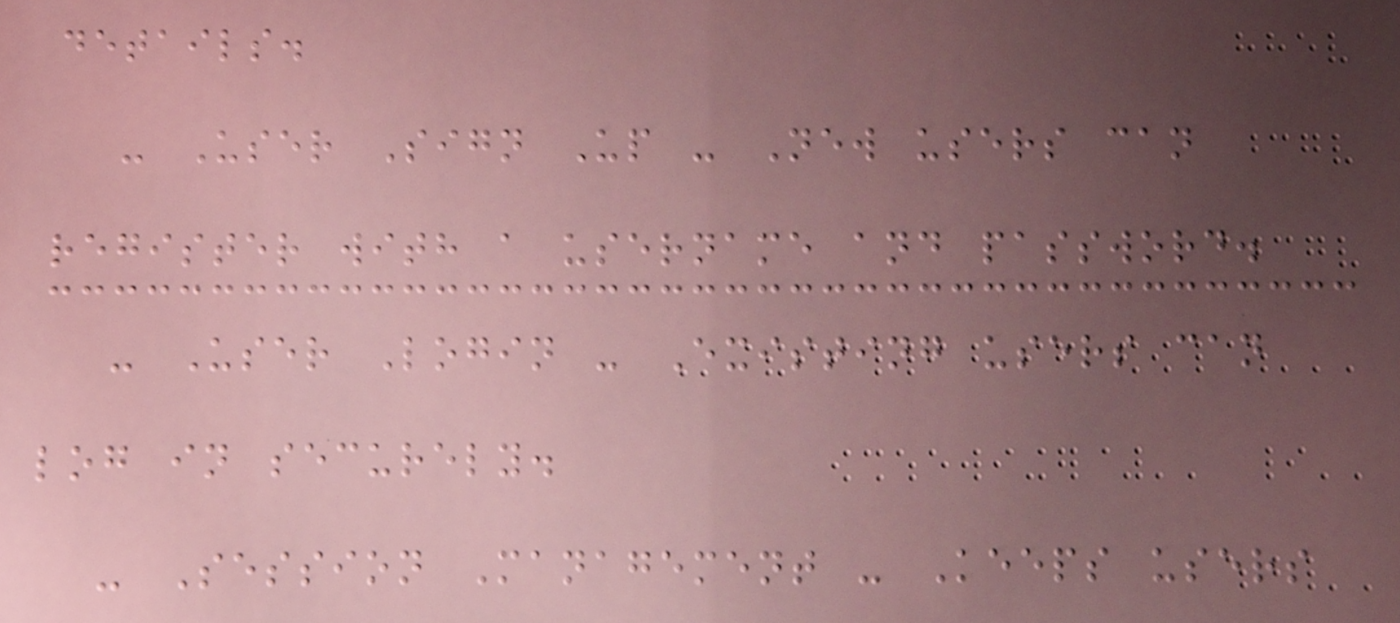details.
- User Sign Up - New users can
register with a username and password.
- User Login - Existing users can
log in securely.
- Session Management - Keeps users
